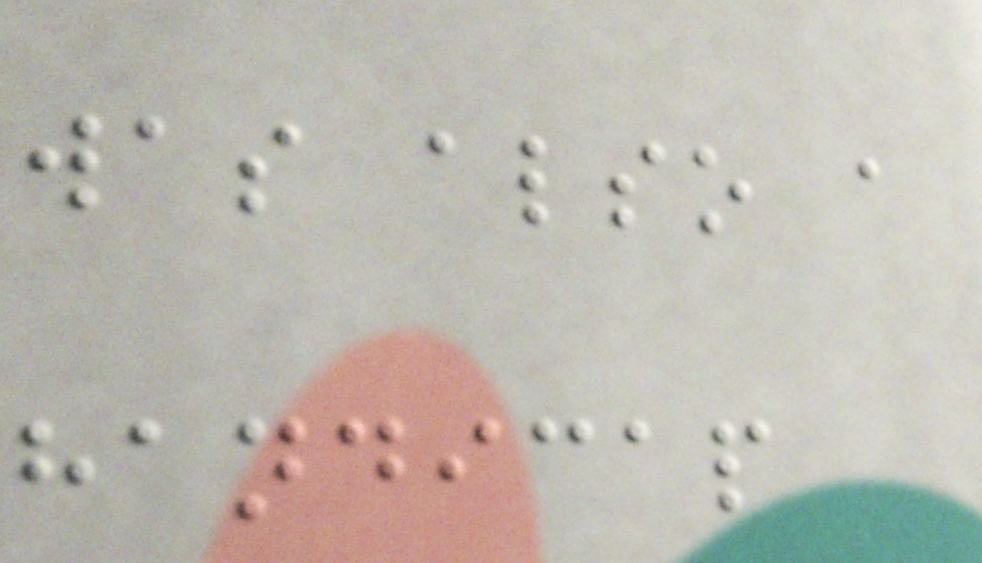was also a
handicap
